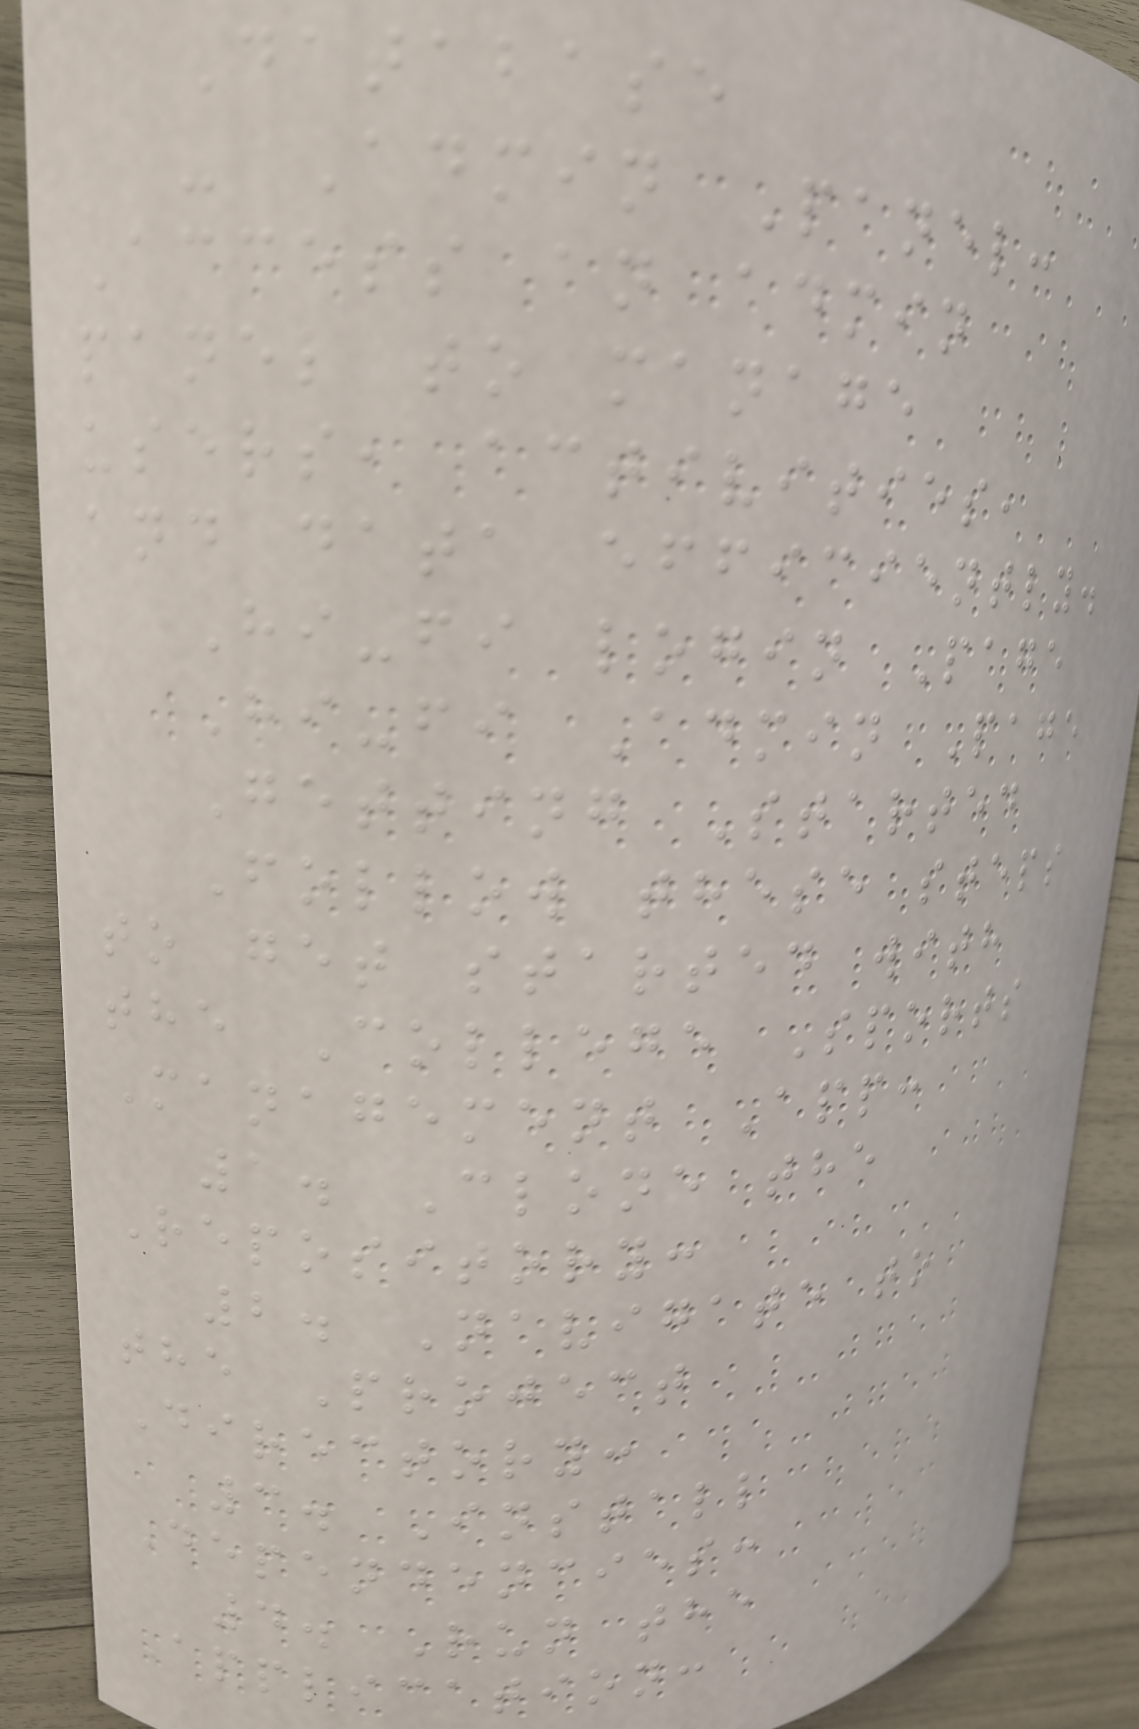Database
- Admin Panel:
Access an admin
panel to manage
users, activities,
and data efficiently.
Hi-fi login Page
Hi-fi Admin Page
Getting Started
Follow these steps
to get started with
the College Sports
Management App:
1. Clone the
Repository:
2. Navigate to
the Project
Directory:
3. Install
Dependencies:
4. Run the
Application:
